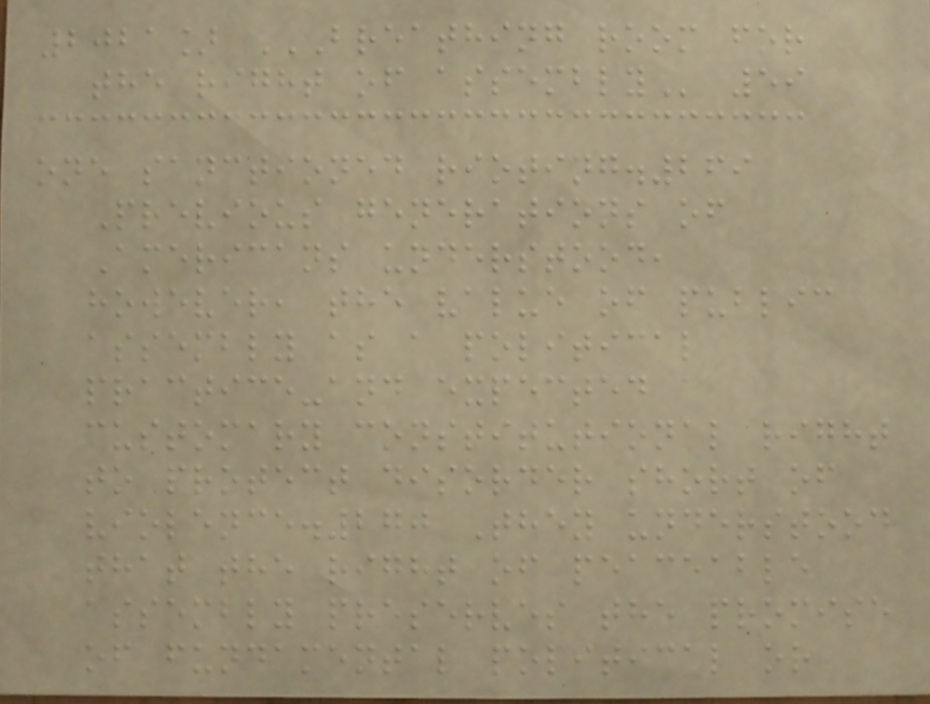2021] BREATHING ROOM FOR
THE RIGHT OF ASSEMBLY 59
one sanctioned rioting.269
Previous generations of
Americans understood,
however, the value of public
assembly as a political
practice-and expected a
customary constitutional right
to protect disorder short of
violence.270 They understood
that the right of peaceable
assembly preserves the promise
of fundamental political or
